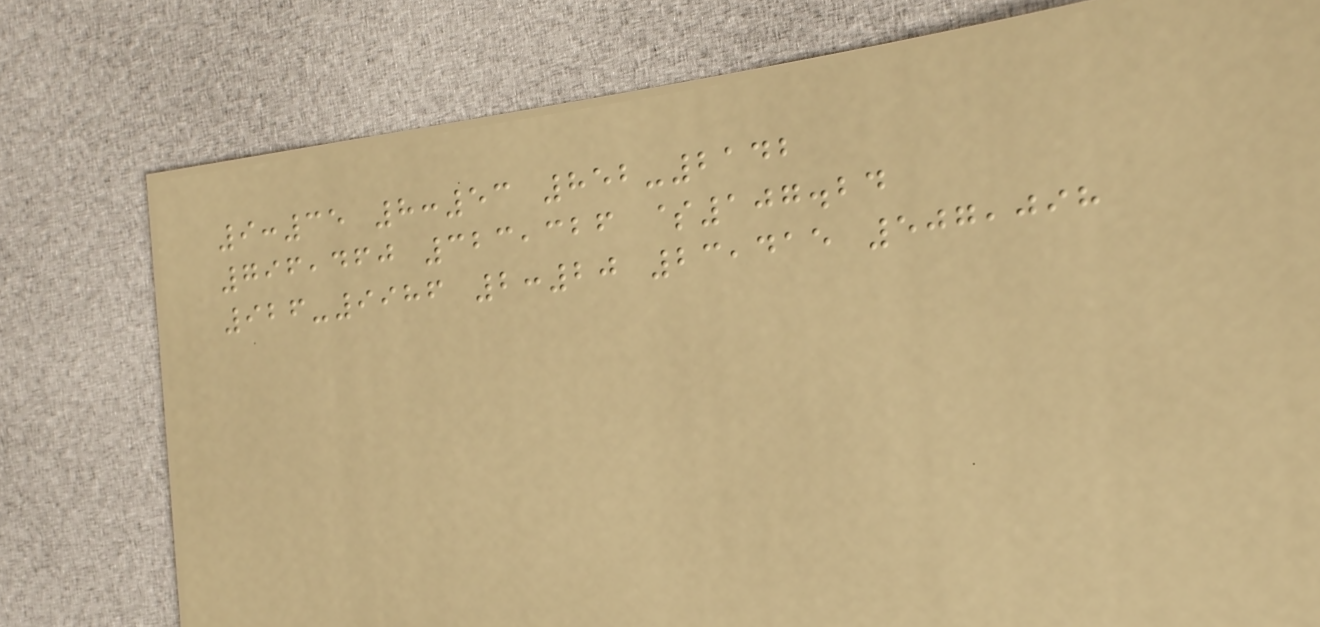9:35 8:53 852-2142
796,460 323,326 $107.24
926-9986 2:20 23,415 507,098
